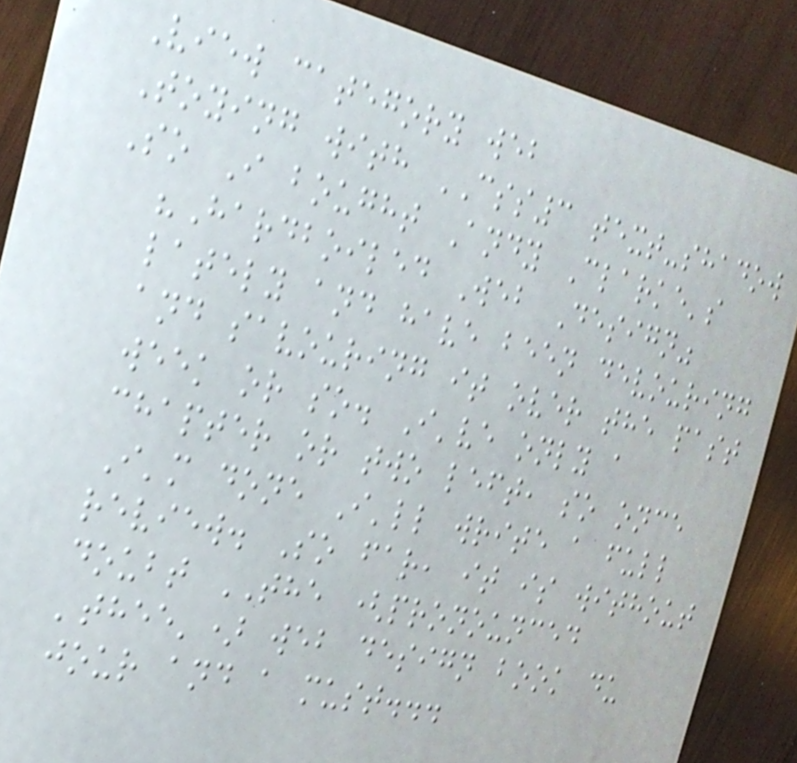View category web
Toying with CSS3 text-shadow
So I bought Andy Clarke's
"Hardboiled Web Design"
lately and have been devouring
and savouring it over the past
week or so. I've only a
chapter or two left, so once
I'm done I'll write a full
review. So far, it is without
doubt THE (pronounced
'thee') web design book du
jour and a must...
